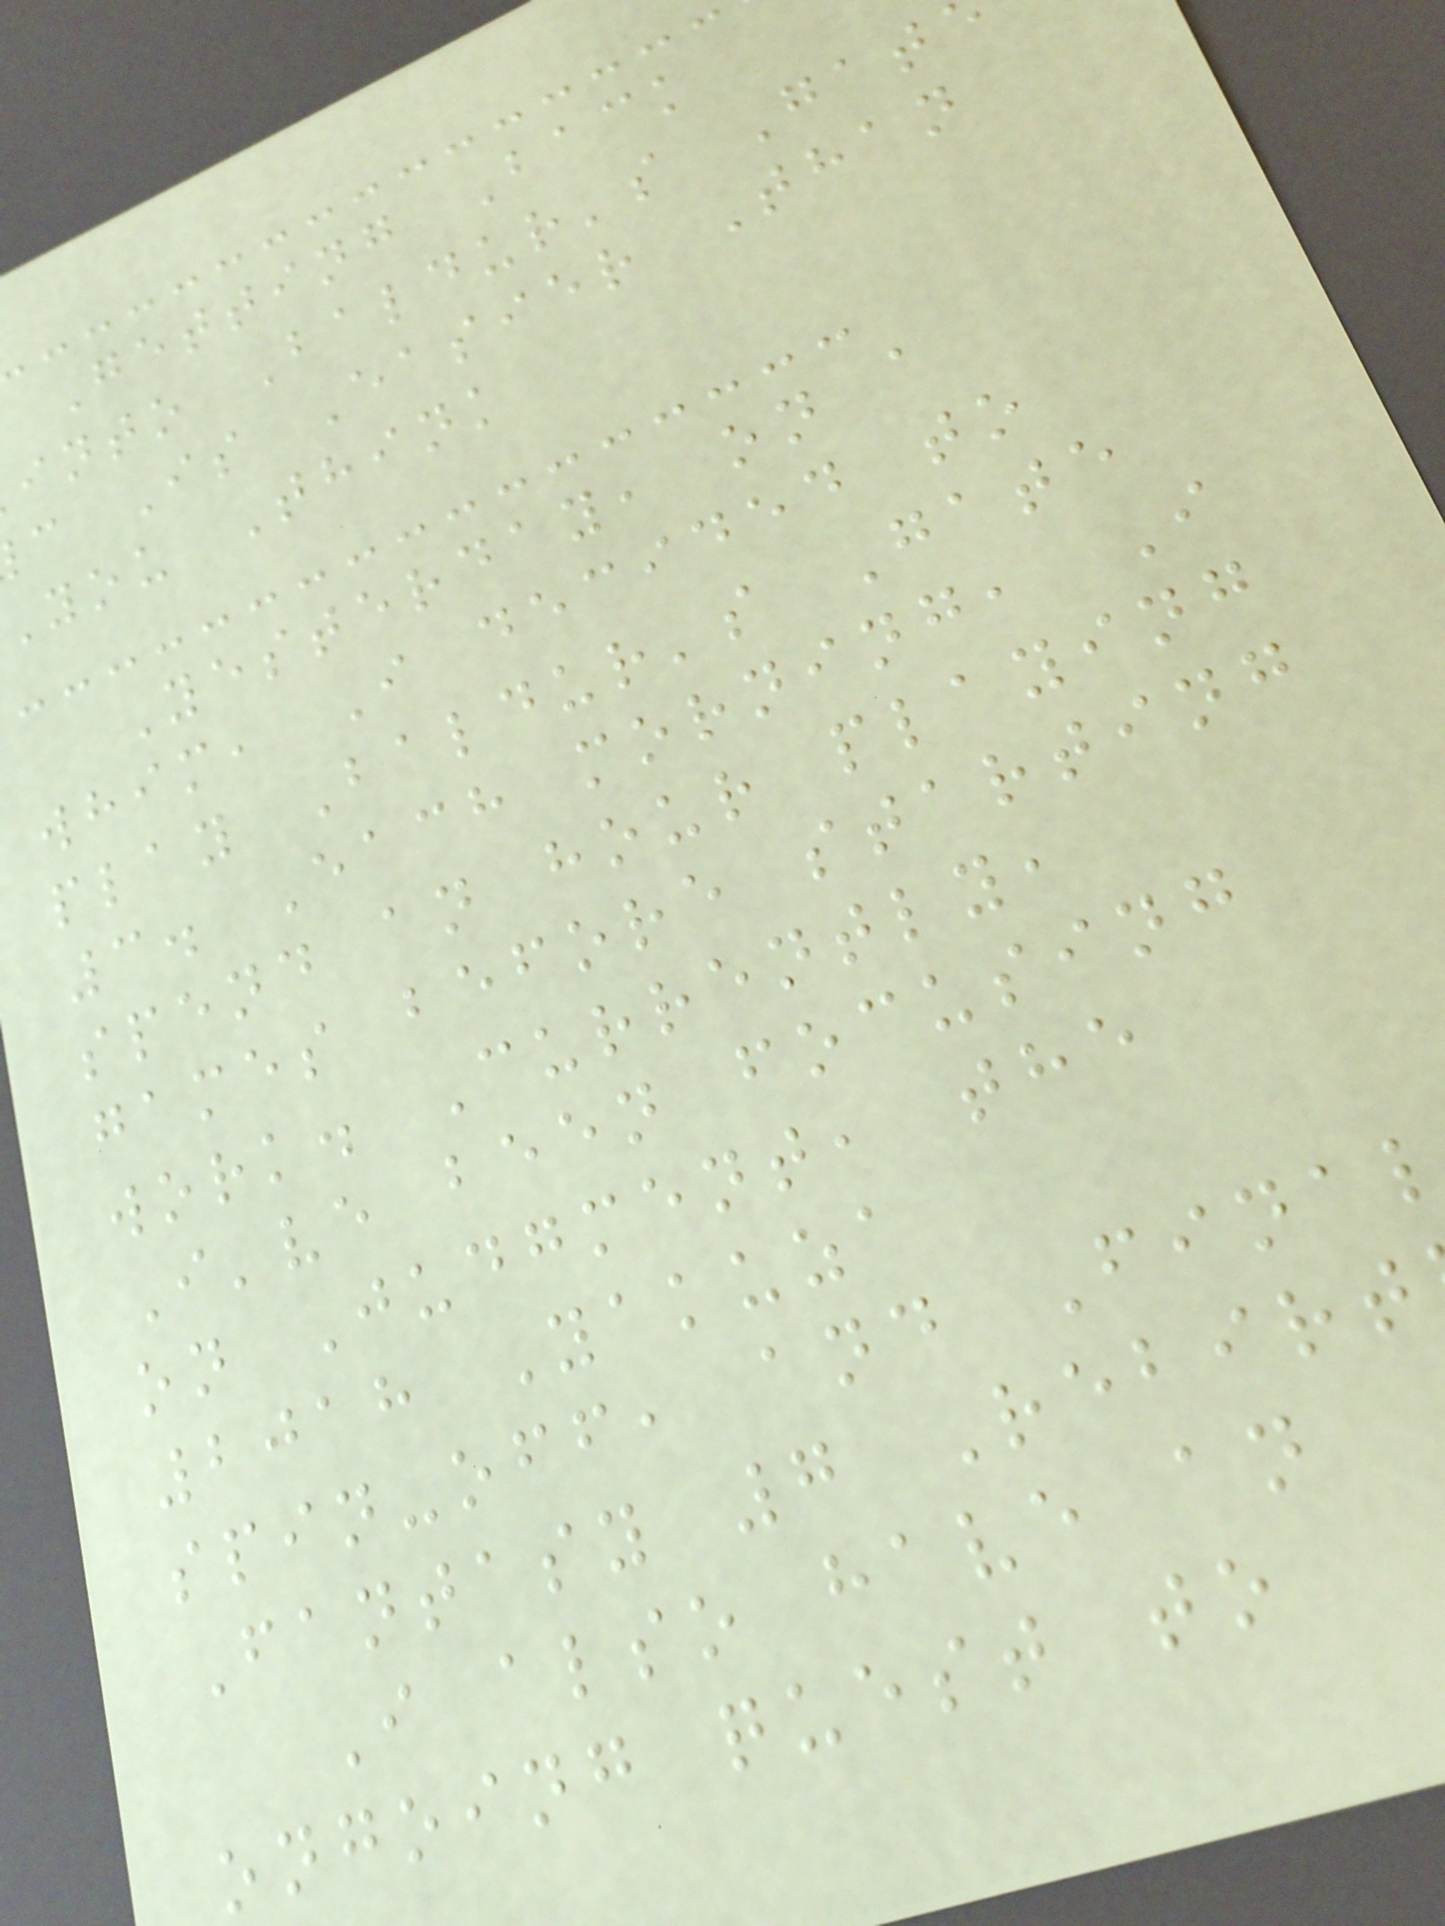Getting Back
into Baldur's Gat
c Is Easier Than
you Think
Yesterday, on a
whim, I decided to
play Baldur's Gate
3. Each morning, I
spend an hour playing
games before starting
work. Currently,
I've been focusing
on Judgment, the
2018 Yakuza
spin-off, and Fina
Fantasy 7 Rebirt
I also have an
ongoing quest to
